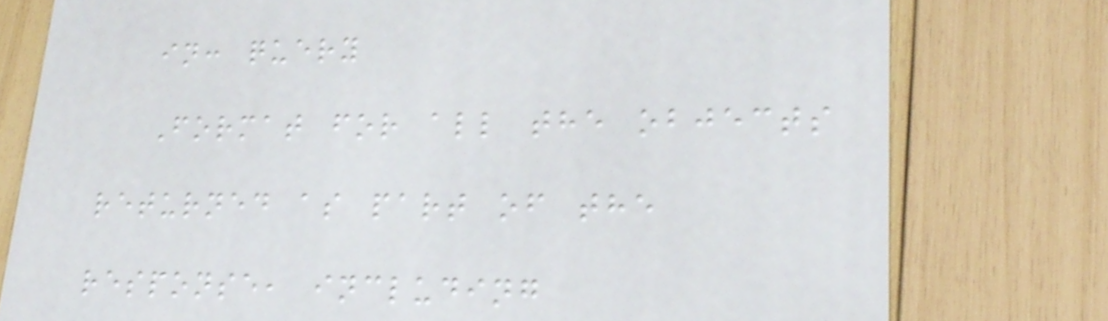in: query
Format for all the objects
returned as part of the
response, including
